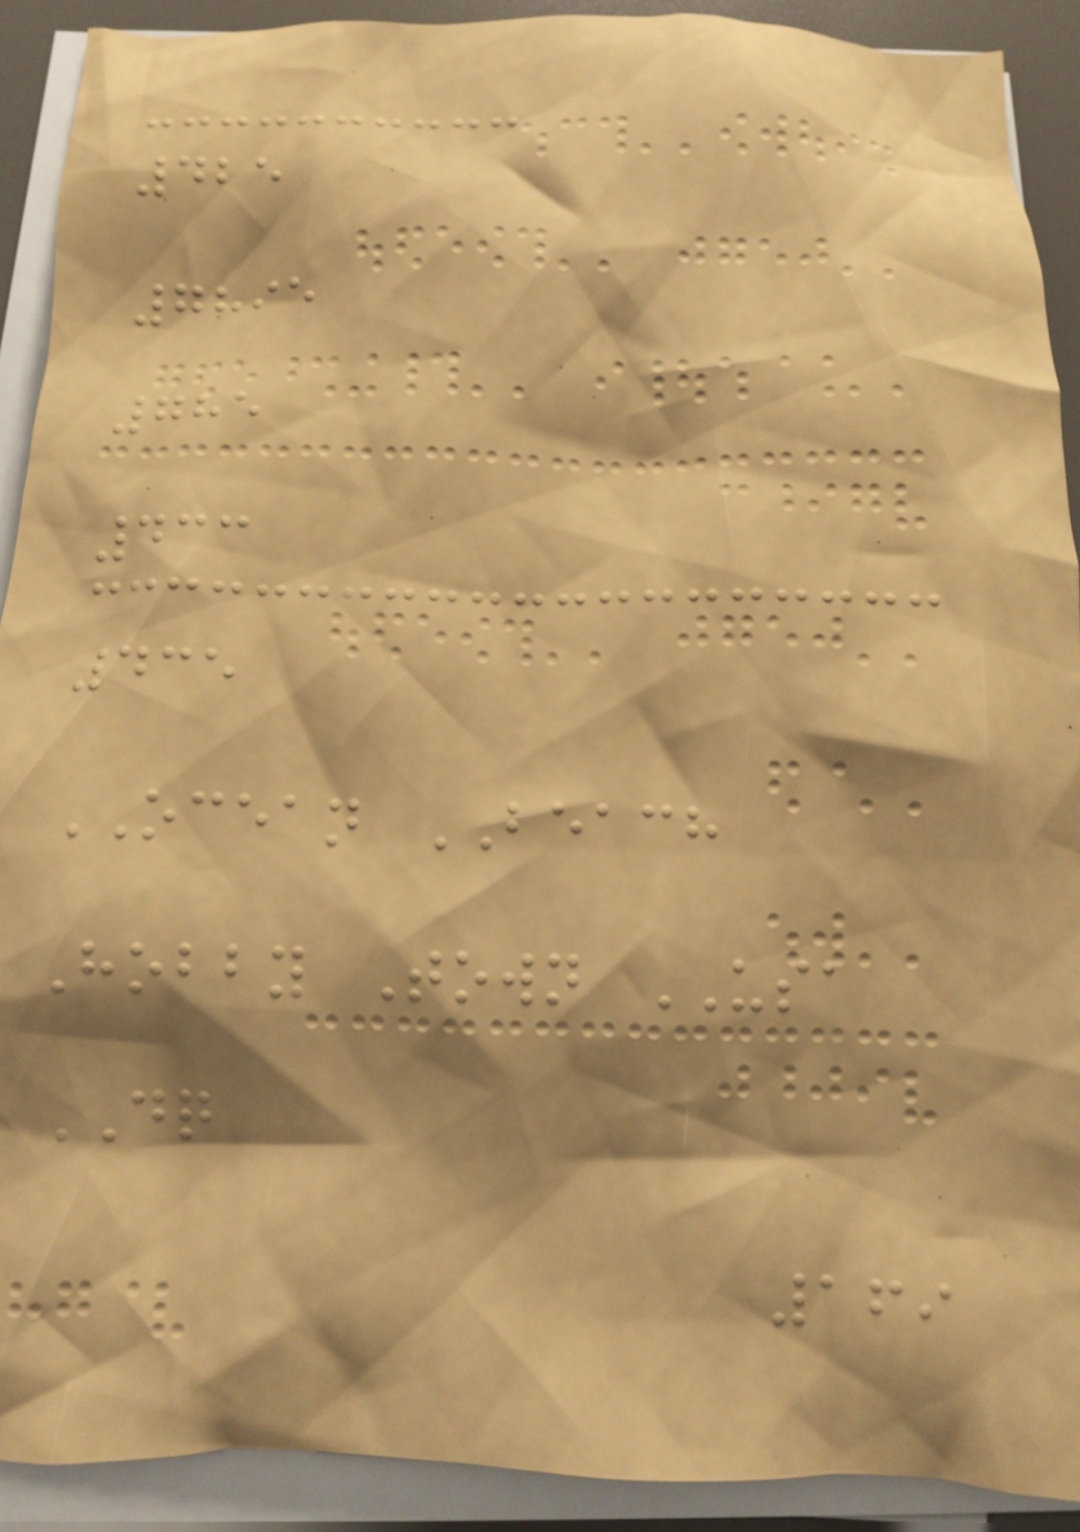425
7895
785
433
435
OCEAN BEACH
Hobby Town USA
DQ
169
